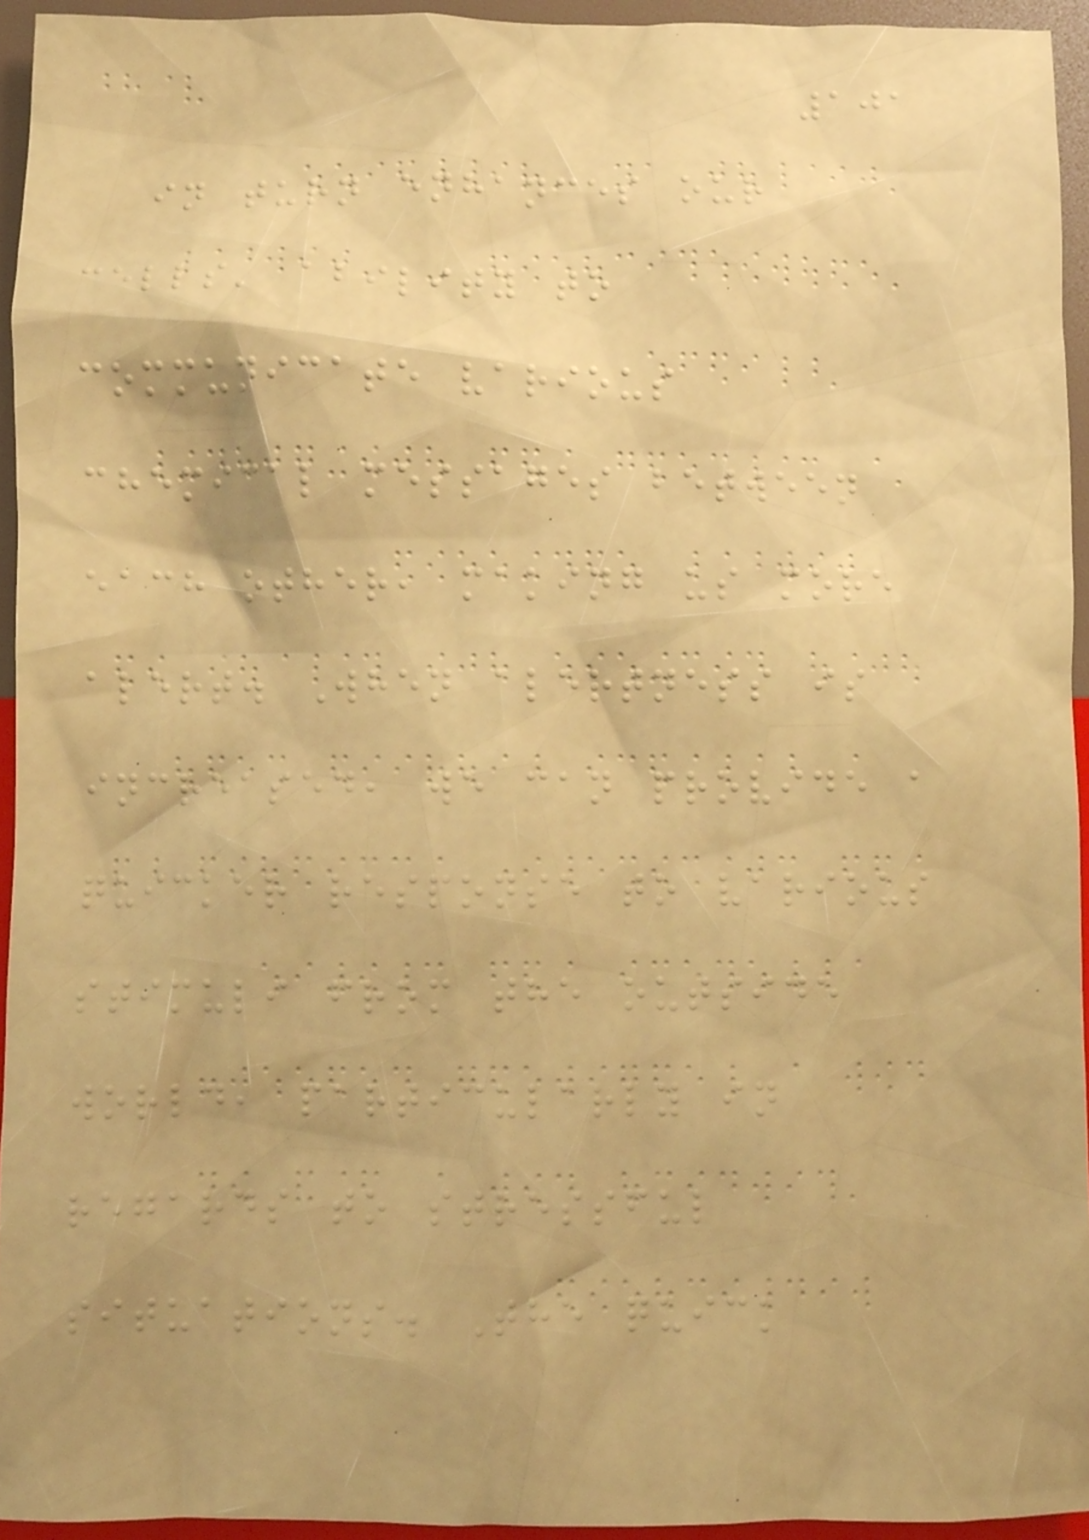101
in turn enhances our
cells' ability to
communicate various
chemical messages between
each other, making us more
alert. When alertness is
increased, we can provide a
quicker response to various
stimuli from the outside
world, particularly in
regards to stressful
situations. The quick
